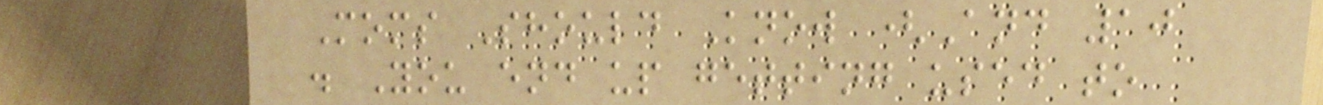Moms Should Know (And 10
. You end up getting used to
